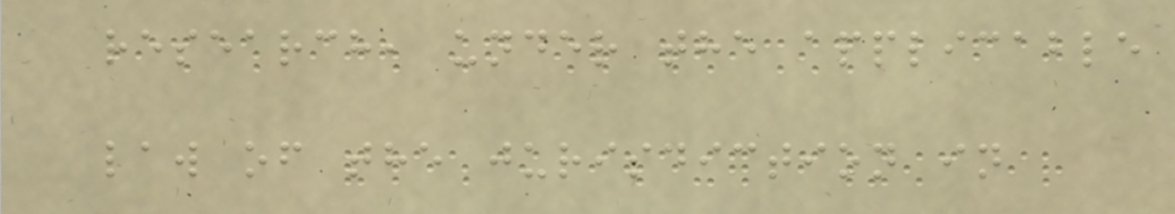research, under the applicable
law of the jurisdiction in
